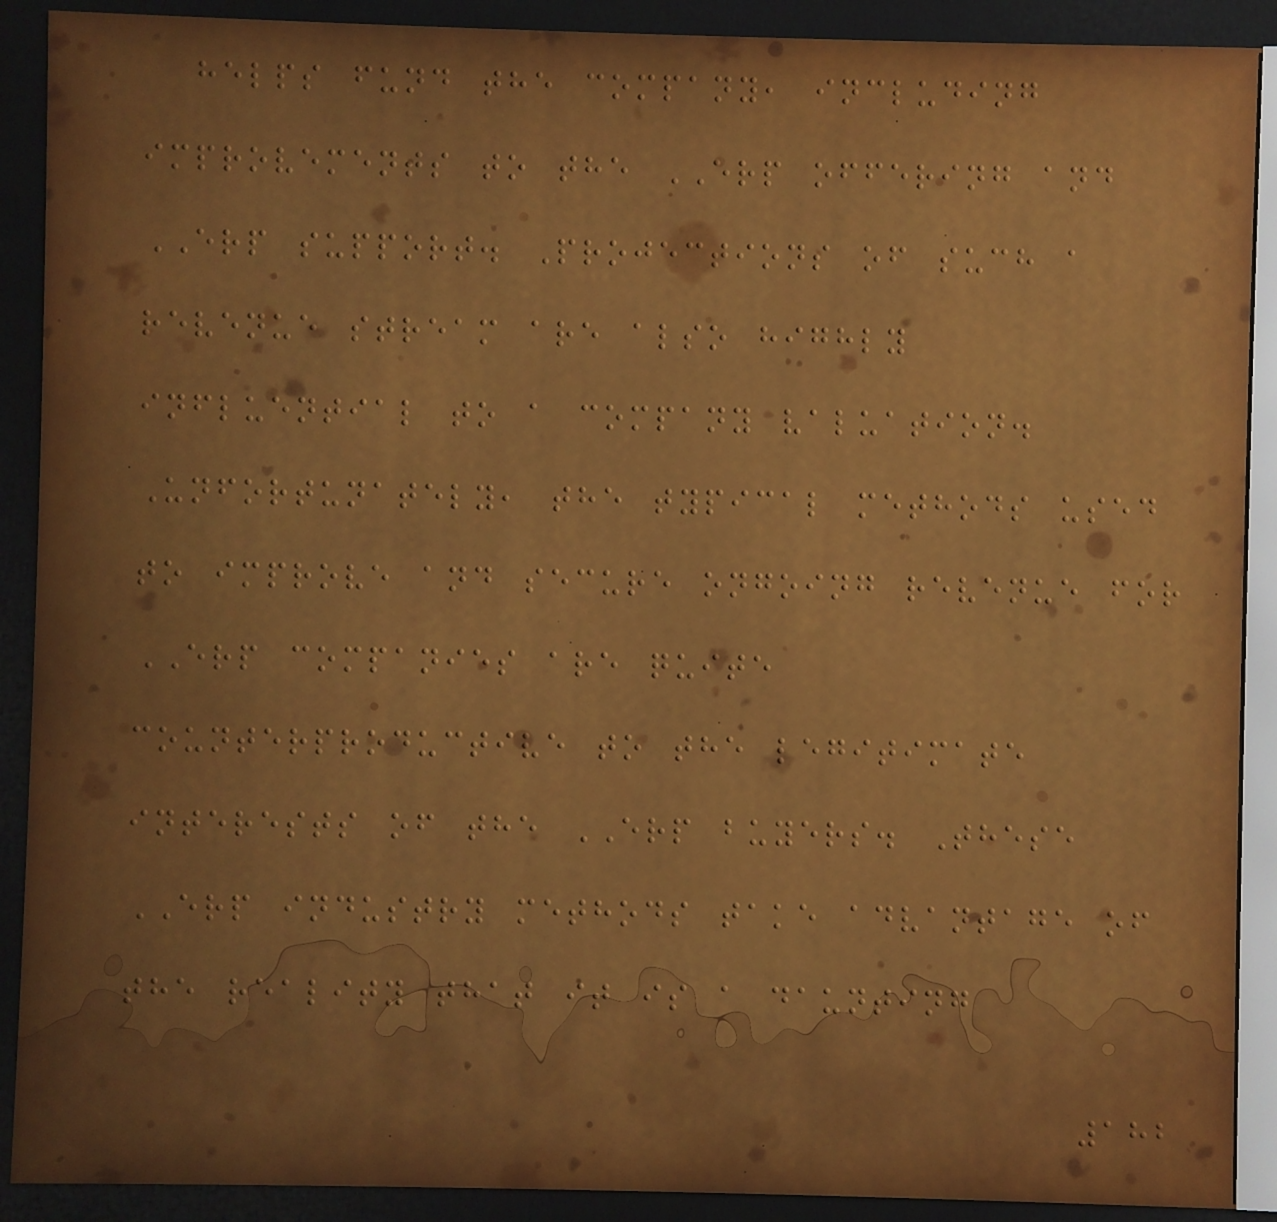helps fund the company, including
improvements to the ERP offering and
ERP support. Projections of such a
revenue stream are also highly
influential to a company valuation.
Unfortunately, the typical methods used
to improve and secure ongoing revenue for
ERP companies are quite
counterproductive to the legitimate
interests of the ERP buyers. These
ERP industry methods take advantage of
the reality that it is a daunting
182
